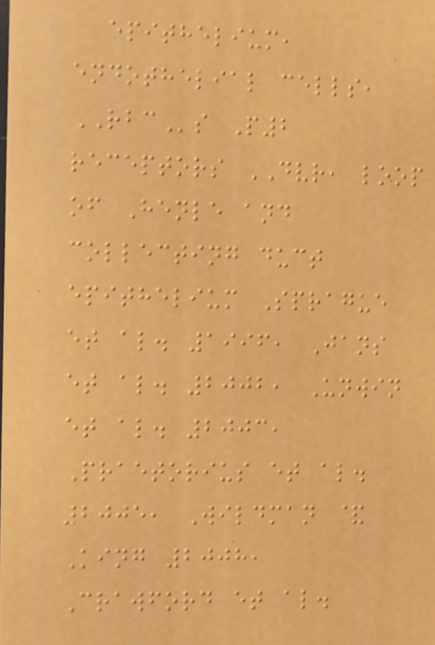epithelium,
endothelial cells,
RBCs P2
receptors DVR, loop
of Henle and
collecting duct
epithelium Sprague
et al. 1996, Jans
et al. 2002, Unwin
et al. 2003,
Praetorius et al.
2005, Wildman &
King 2008,
Crawford et al.
